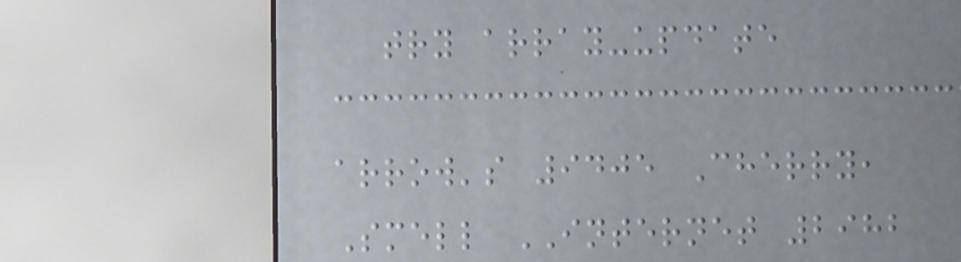try array-update
arrow's 9405 Cherry,
Smell INTERNET 2982
